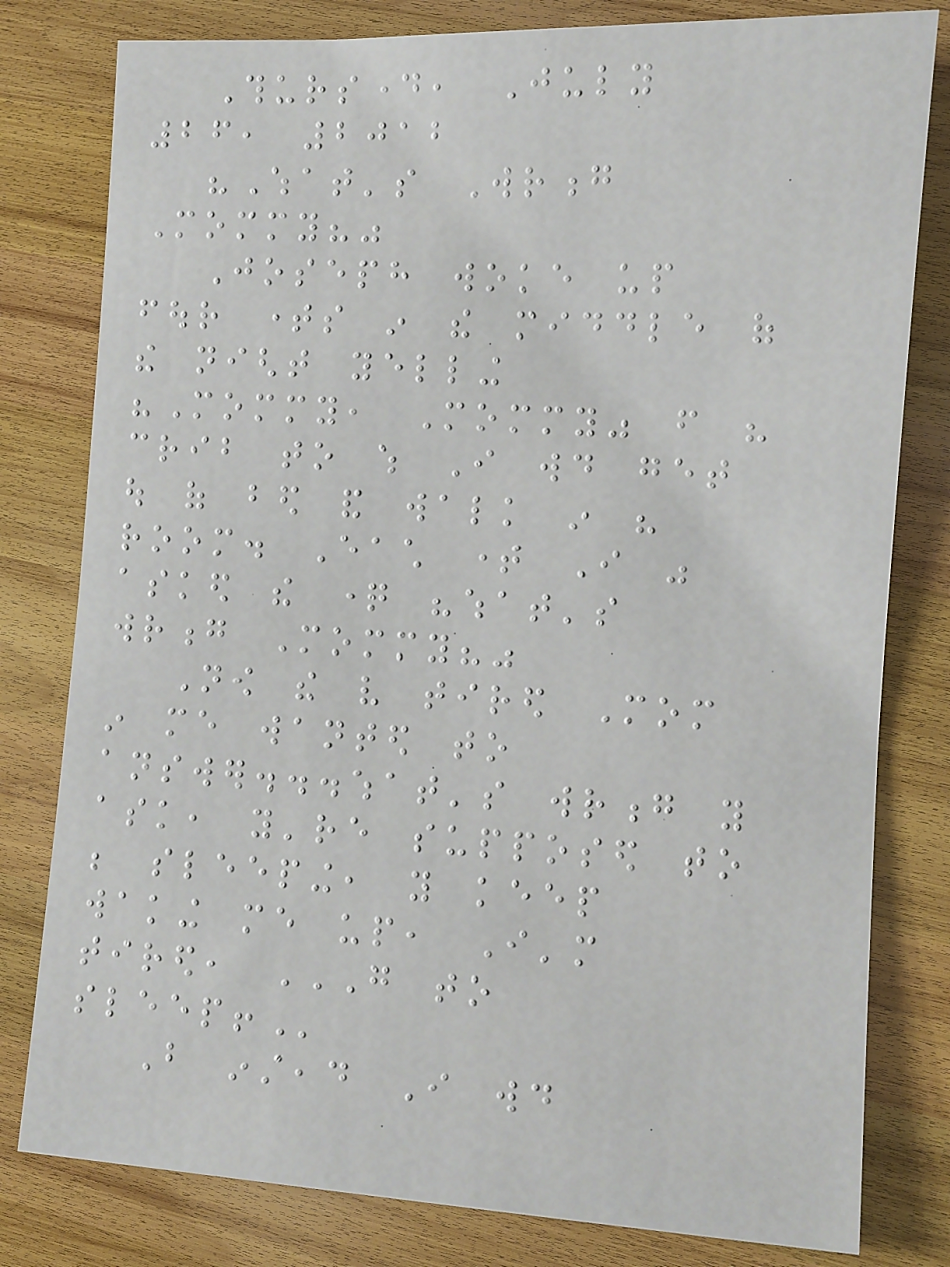Thursday, July
26, 2012
"What's Wrong
Mommy?"
Joseph woke up
four times in the middle of
the night yelling
"Mommy, Mommy" from his
crib to which I would get
out of bed and walk in his
room. Each time I was
asked the question "what's
wrong Mommy?"
Now the very tired Mom
in me wanted to
answer...what's wrong you
ask, you're supposed to
be sleeping, you keep
waking me up, I'm
tired, GO TO
SLEEP!
But instead I would
